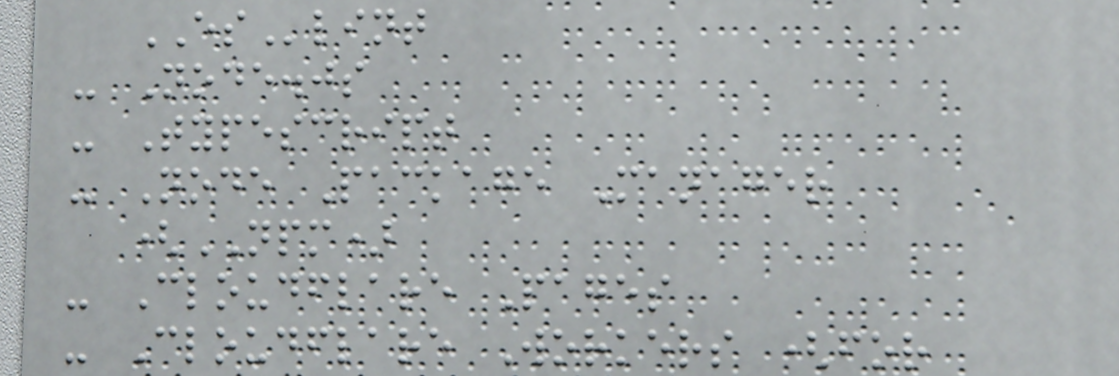ESlint
- Node.js
- Typescript
- Node Package Manager
(NPM)
- Cloudflare Pages
- Cloudflare Workers (for
